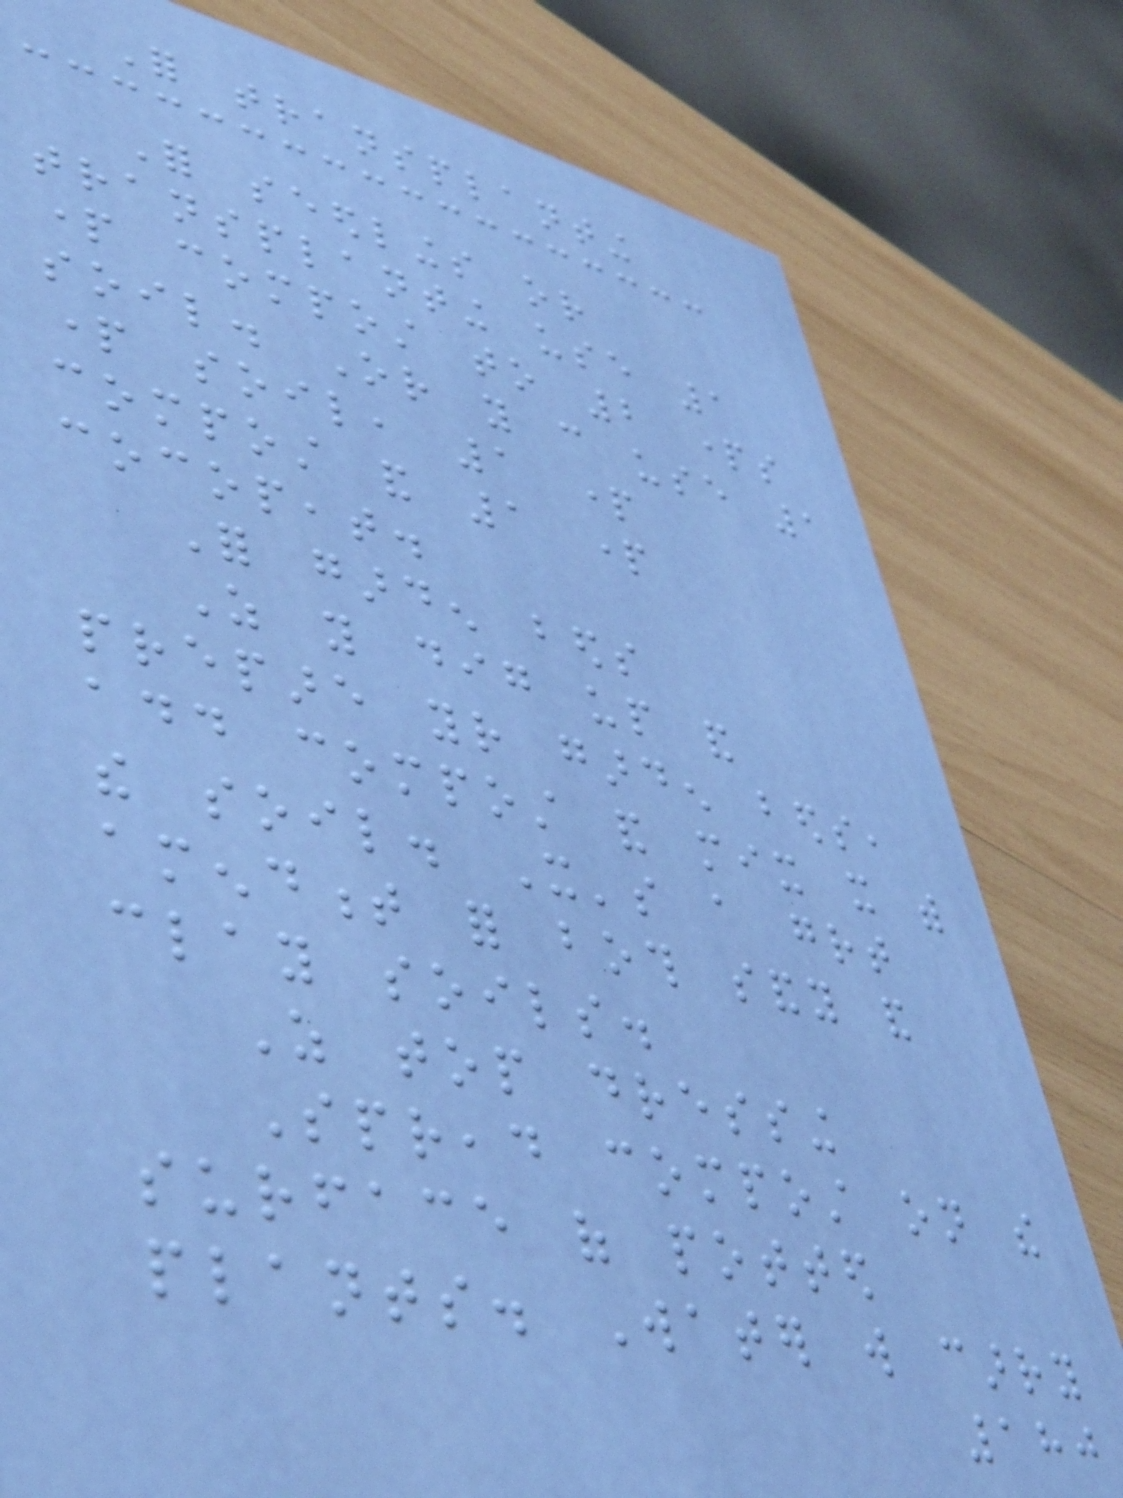For transplanting
For seedlings or
transplanting use 1
part compost to 2 parts
soil. Or you can use 1
part soil, 1 part
compost and 1 part
cocopeat.
For garden beds
As you dig up and
prepare your garden beds,
add compost and mix it with
the soil. It's a great
amendment for both sandy and
clay soils.
As top dressing
Spread compost on the
surface of potted
plants. Water will carry
180
